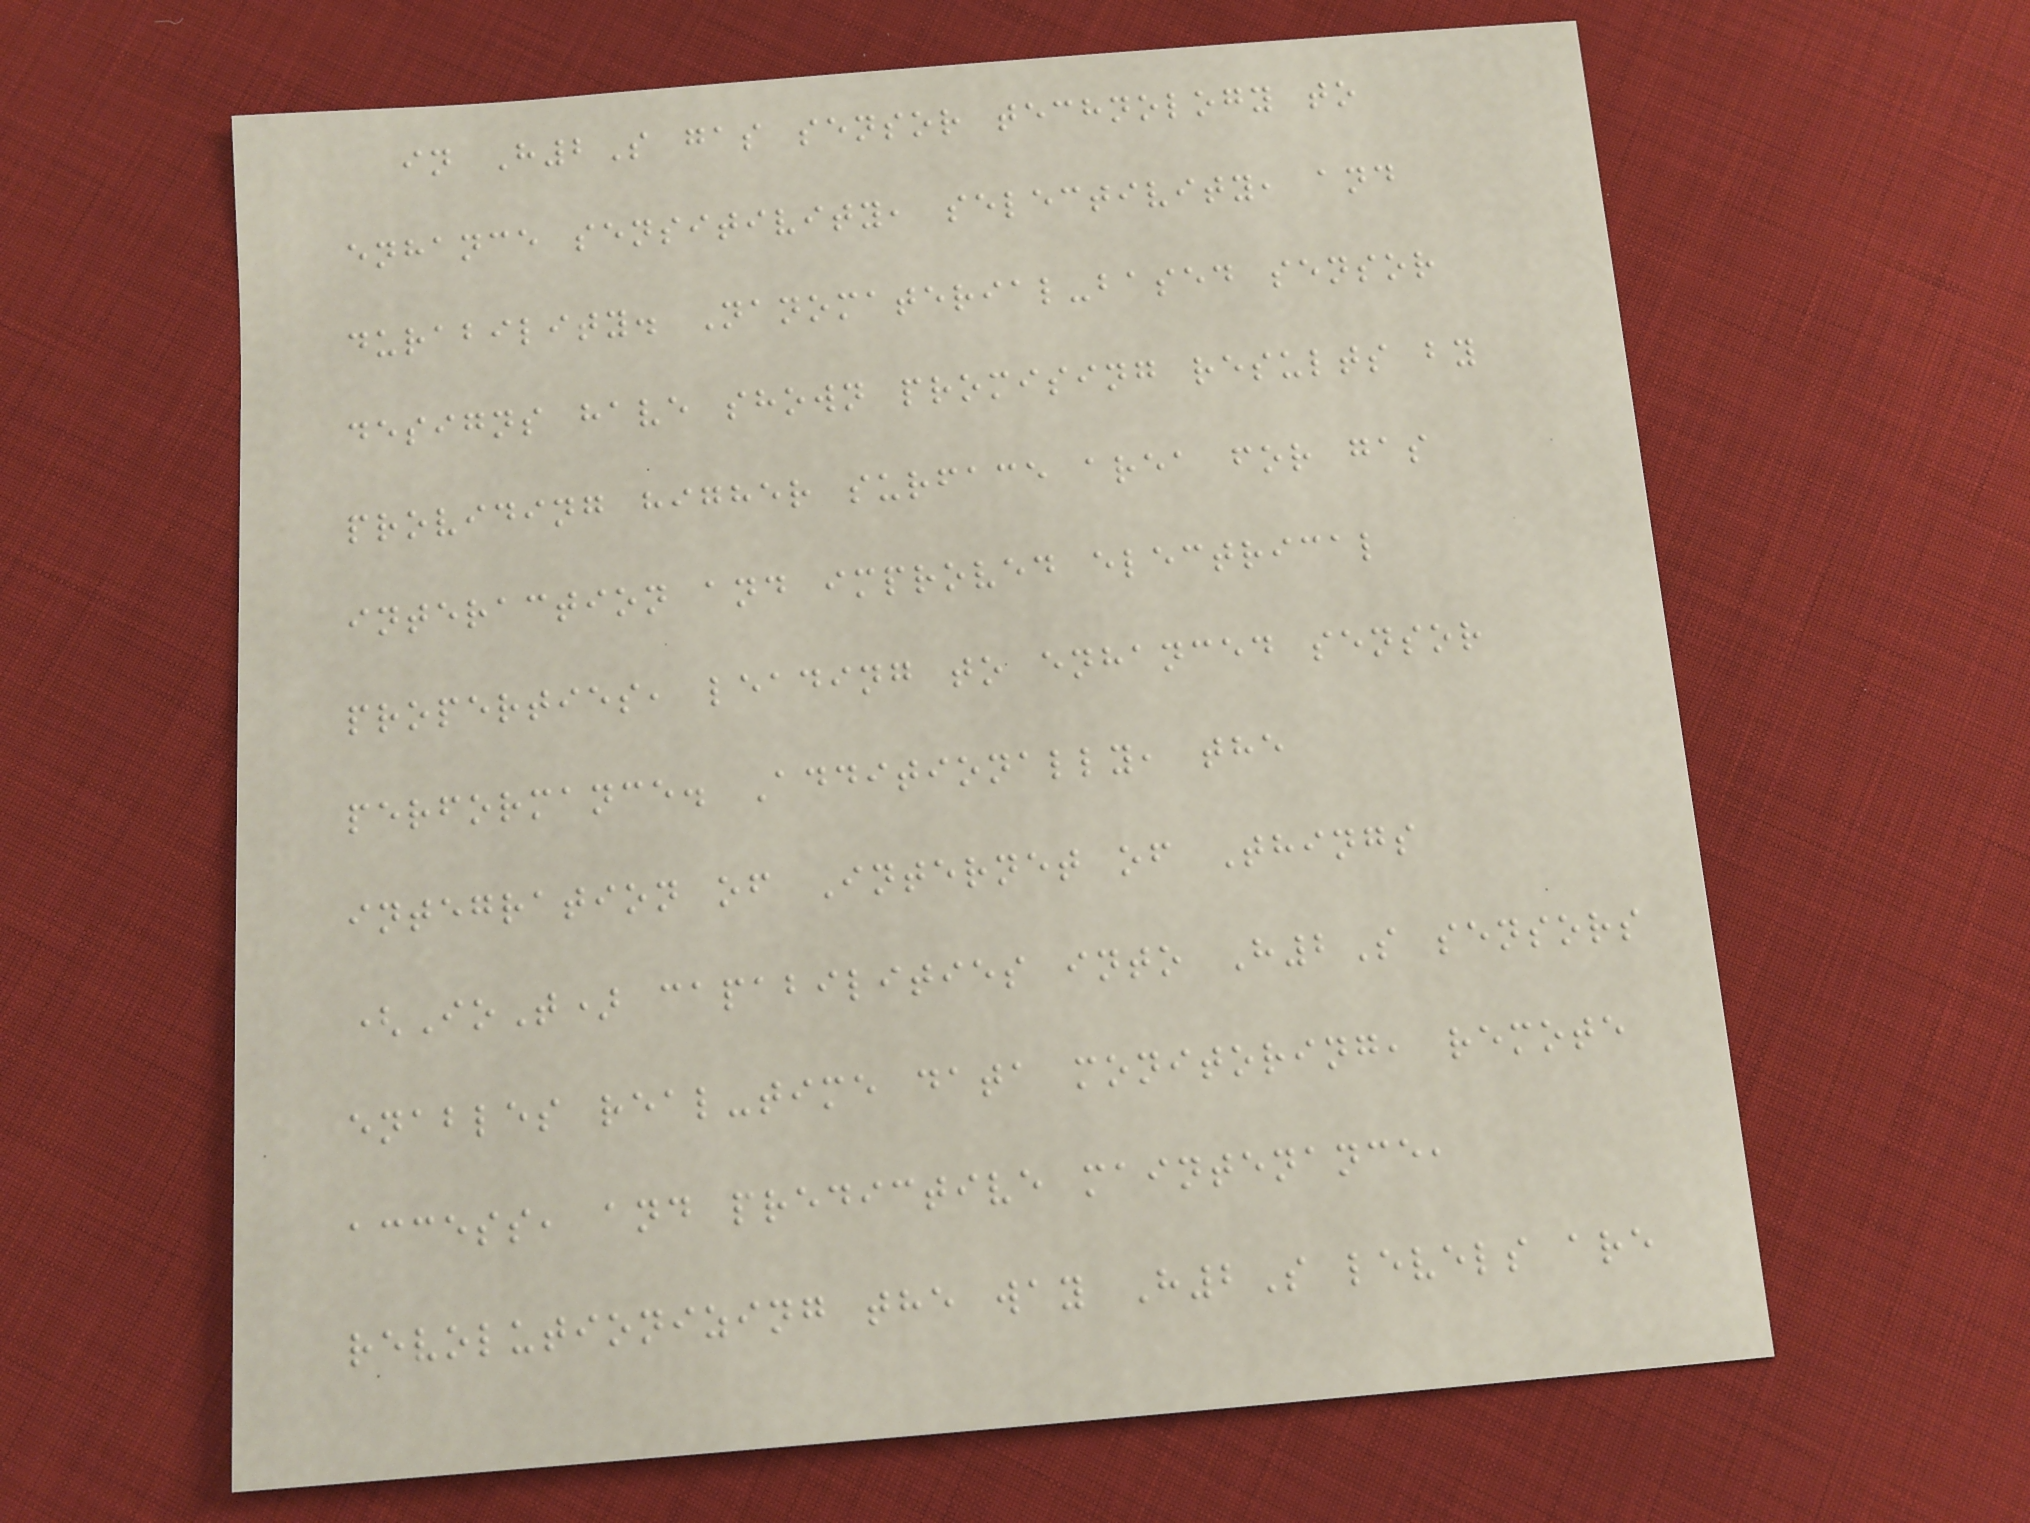in H2S gas sensor technology to
enhance sensitivity, selectivity, and
durability. Nanomaterial-based sensor
designs have shown promising results by
providing higher surface area for gas
interaction and improved electrical
properties, leading to enhanced sensor
performance. Additionally, the
integration of Internet of Things
(IoT) capabilities into H2S sensors
enables real-time data monitoring, remote
access, and predictive maintenance,
revolutionizing the way H2S levels are
